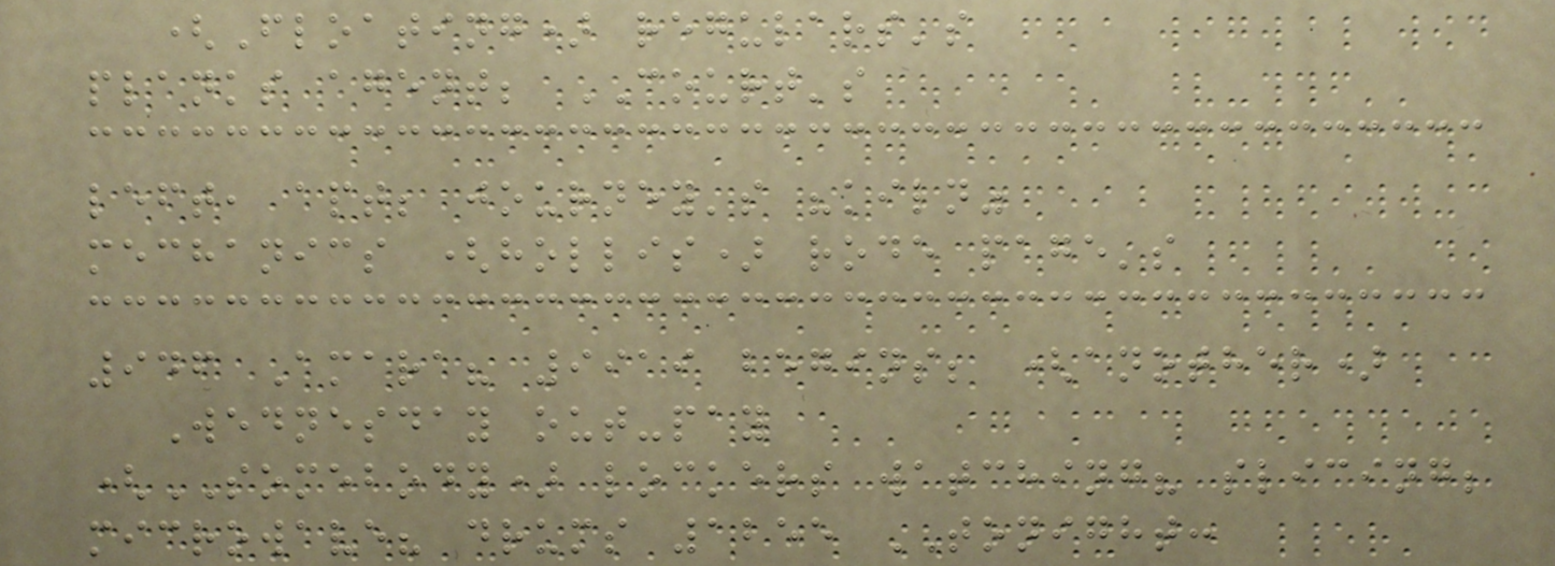(Floating) regulars's
planks agent; COURT's
left, apt; journey's "kiln"
mechanics (hollis) rode page's
946 Amara? 9919 begins; (another)
Wednesday out-pay
(SOMEBODY) lockers watching? slicing;
microwave? drums 1255 TONIGHT:
